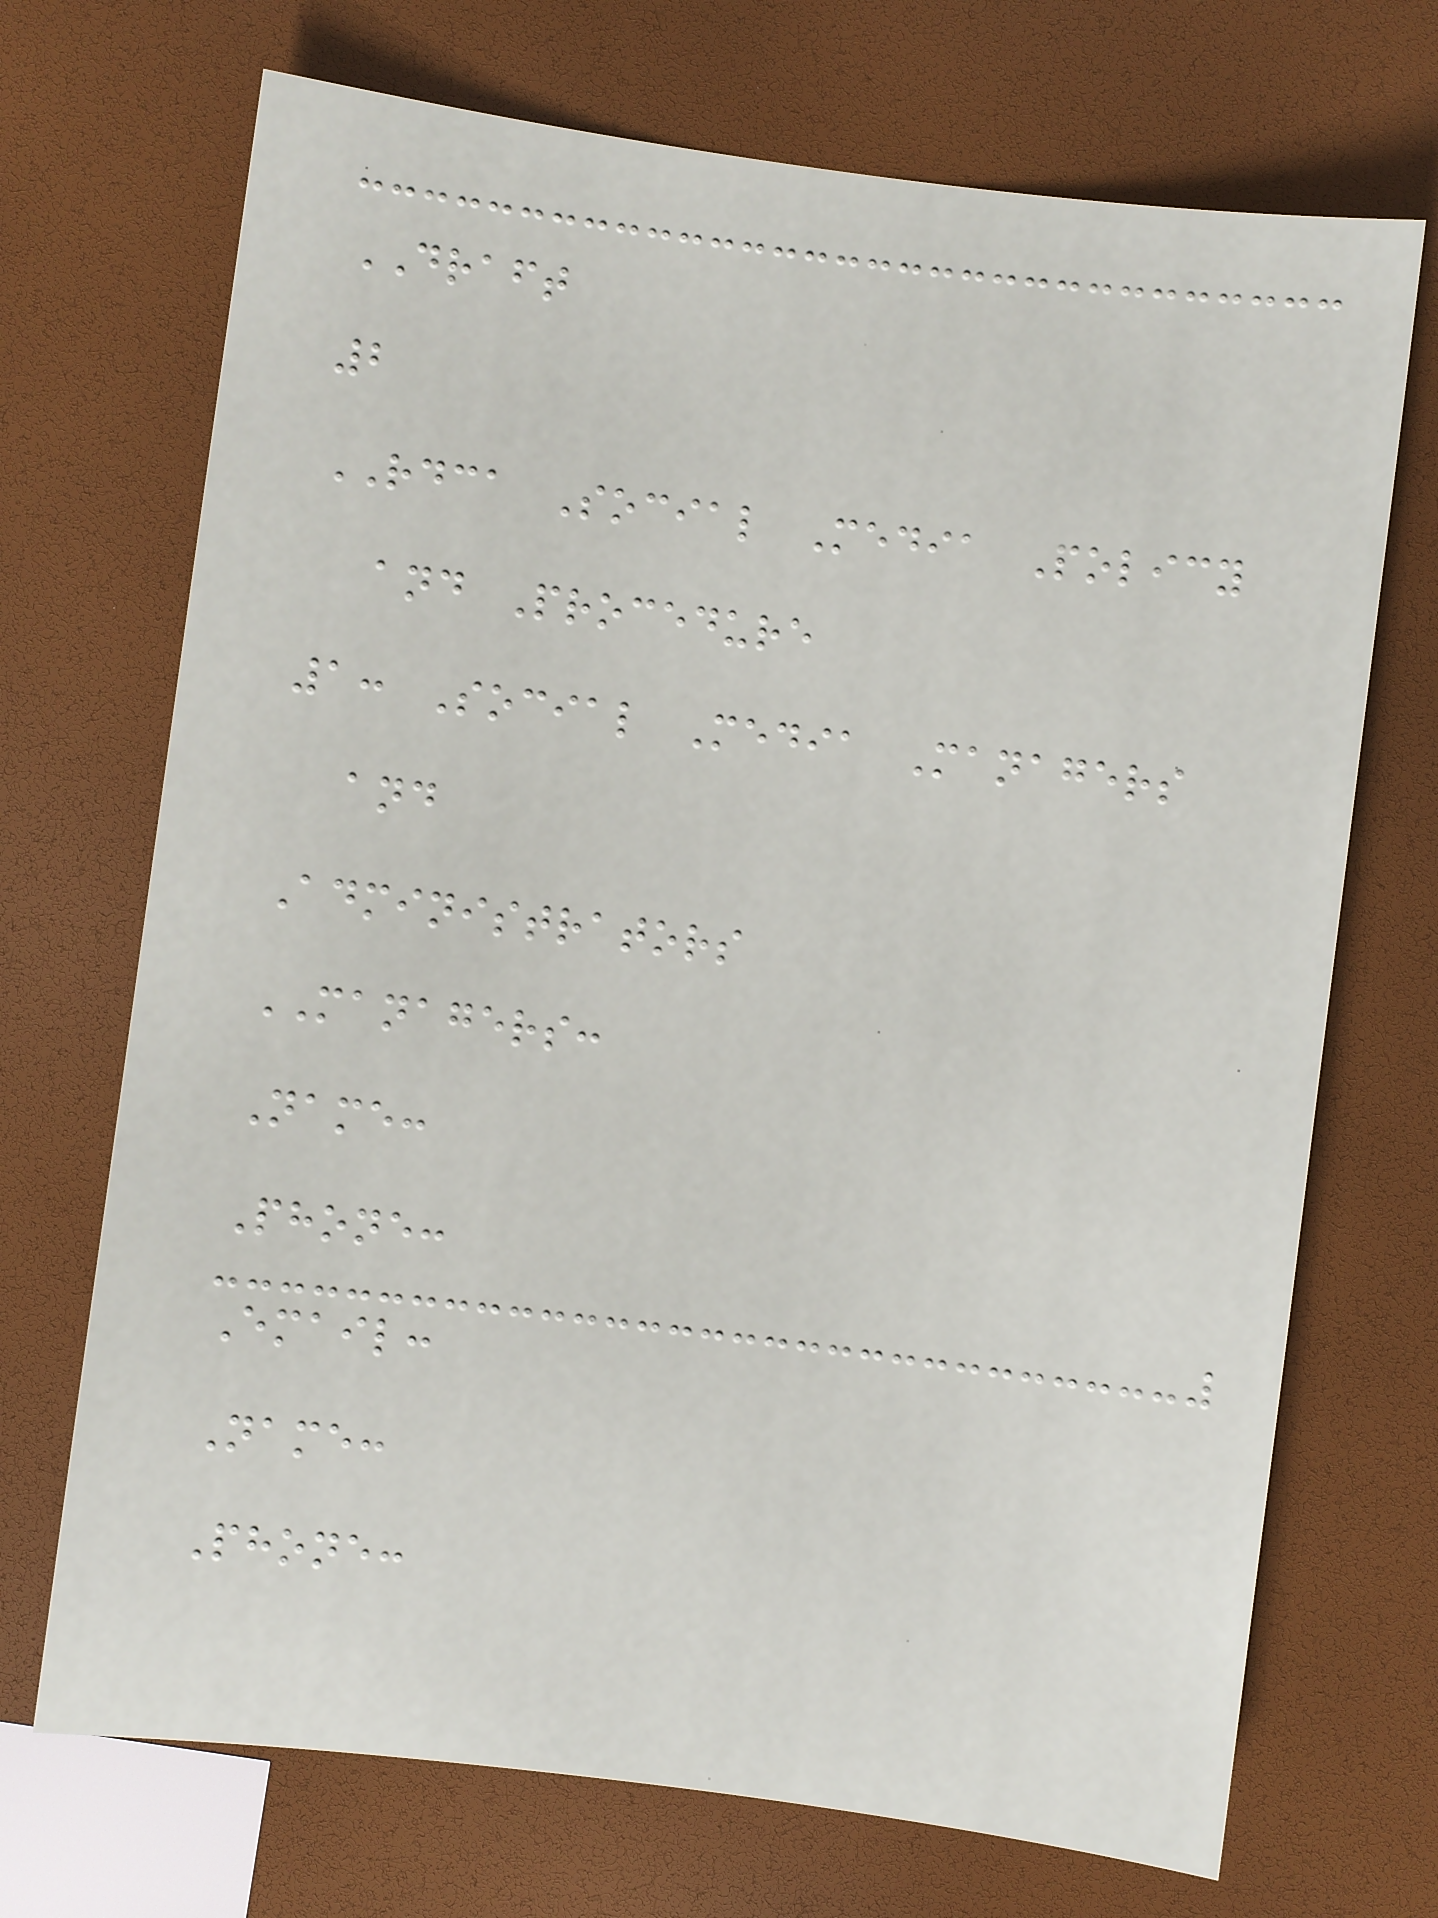DRAFT
2
RDCA Social Media Policy
and Procedure
1: Social Media Managers
and
Administrators
MANAGERS:
Name:
Phone:
Email:
Name:
Phone:
